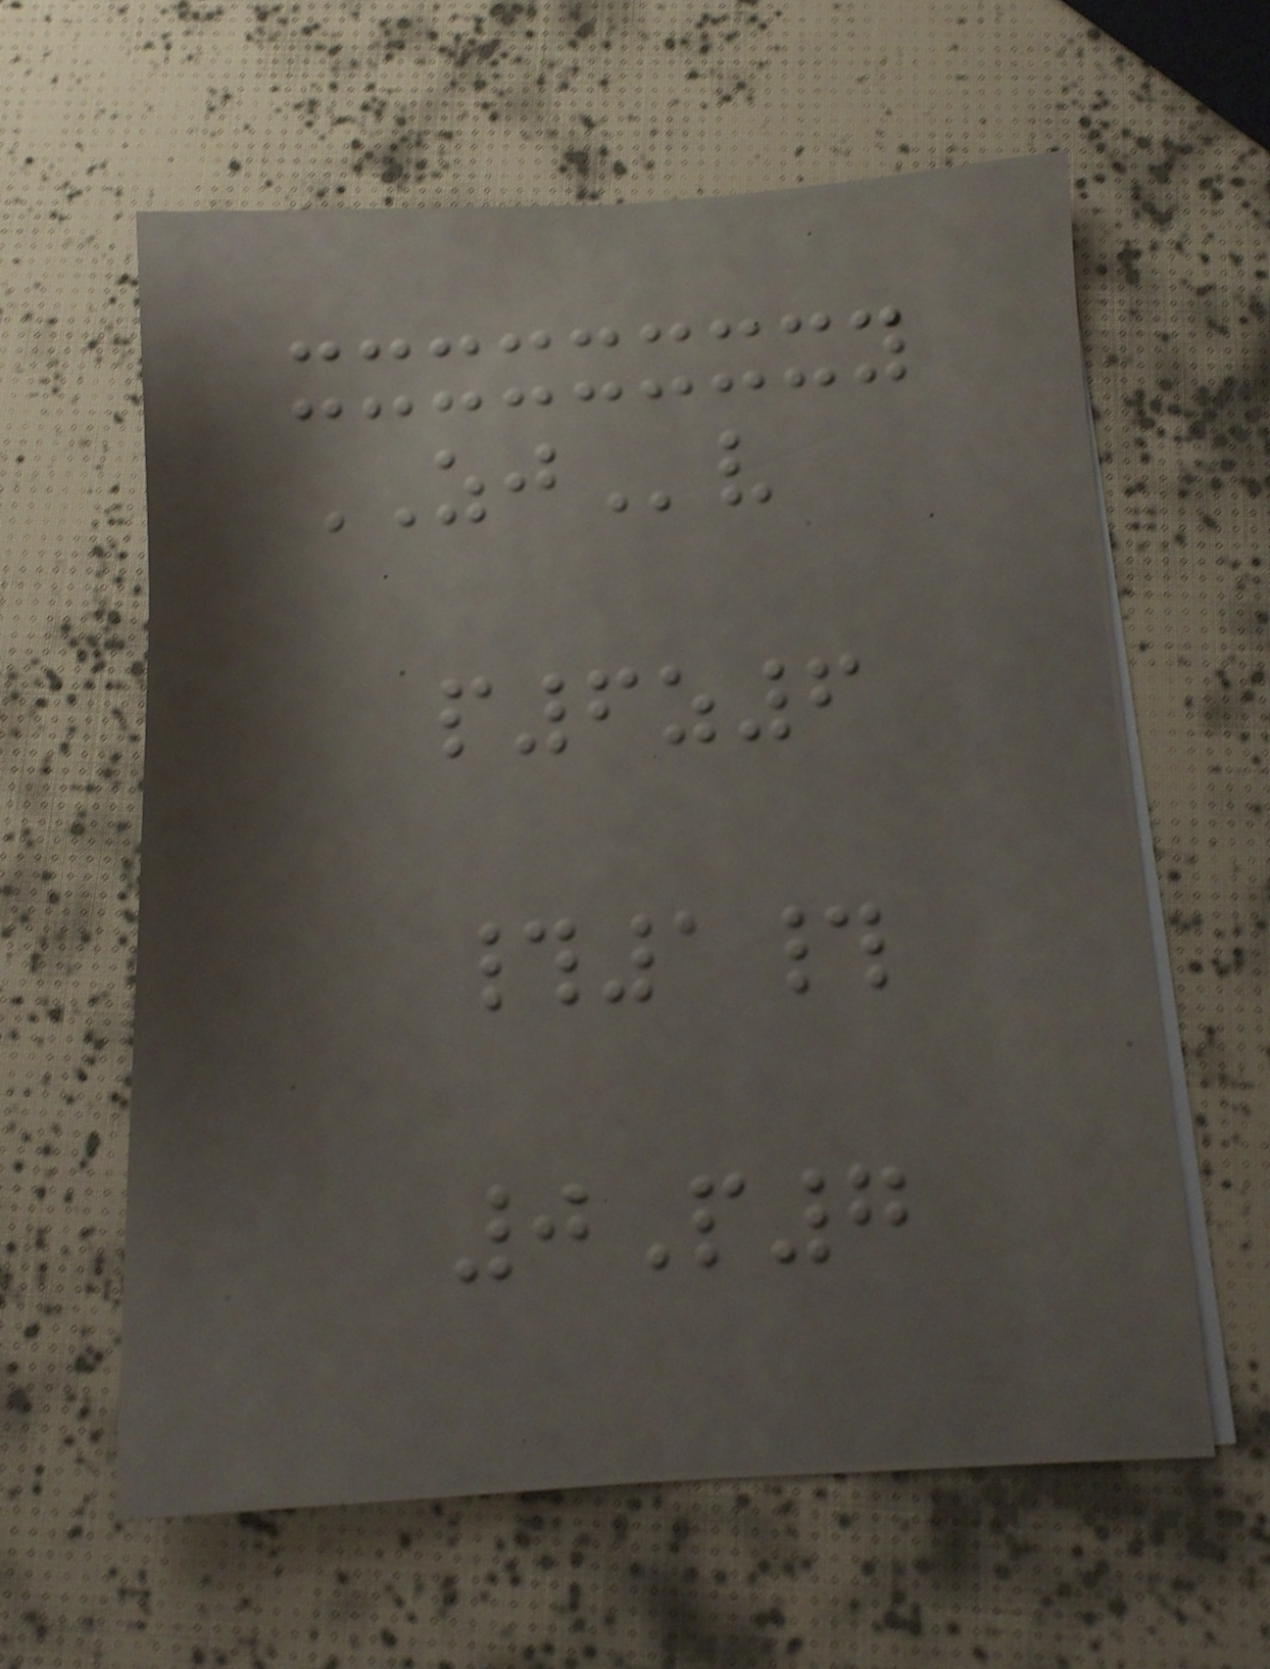ZJv
p6z6
#1#
0P7
